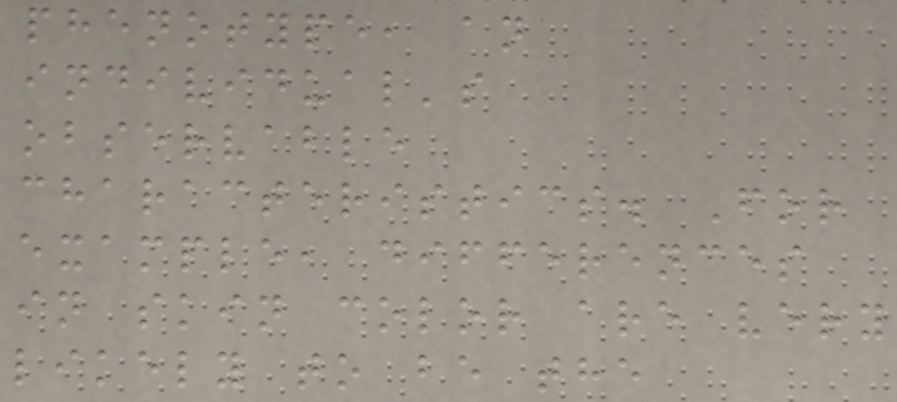phenotype, an
individual's
observable
characteristics. For
example, differences
in skin color are very
likely to be the
